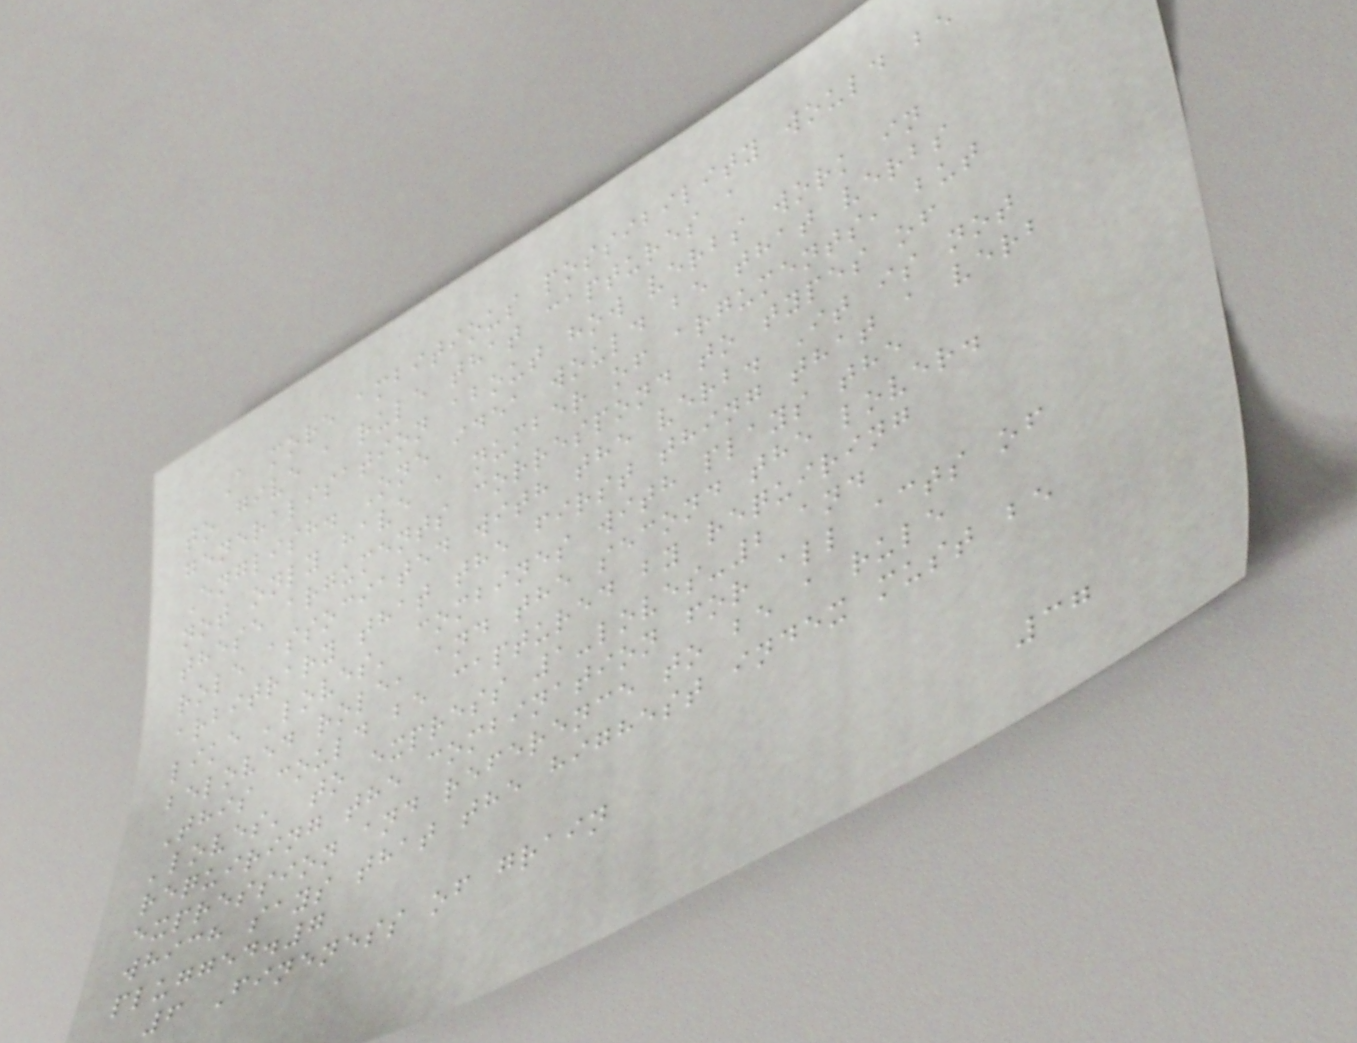A more ambitious possibility would be
to give a rule that captures a
generalisation about how verbs work in
English. One idea would be that verbs
not only have a number of arguments, but
these arguments correspond to types of
role associated with the verb. It is not
arbitrary that the first thing that a verb
like 'loves' combines with plays the
beloved role, and the second the lover.
This could be captured by requiring
'loves' to express 1-loves-2 and
requiring the combination for all acts of
expression and reference to be a rule
which says that the highest index must be
plugged.7
6 Fineness of grain
37
